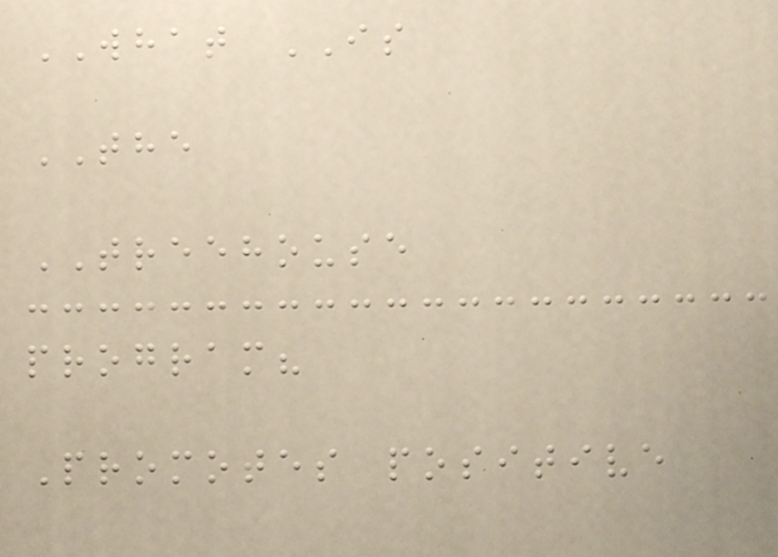WHAT IS
THE
TREEHOUSE
program?
Promotes positive
